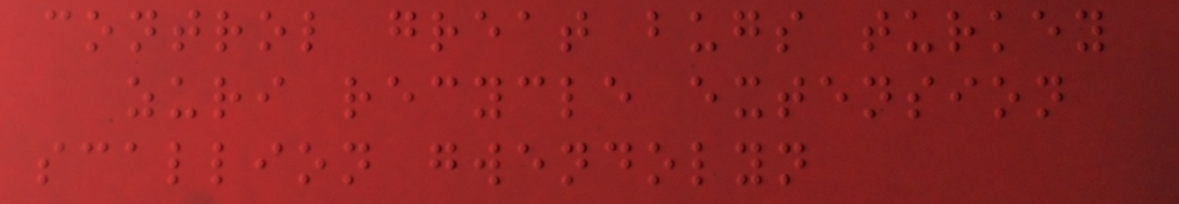control great bugs turkey
zuri recycle extension
scallion gwendolyn
